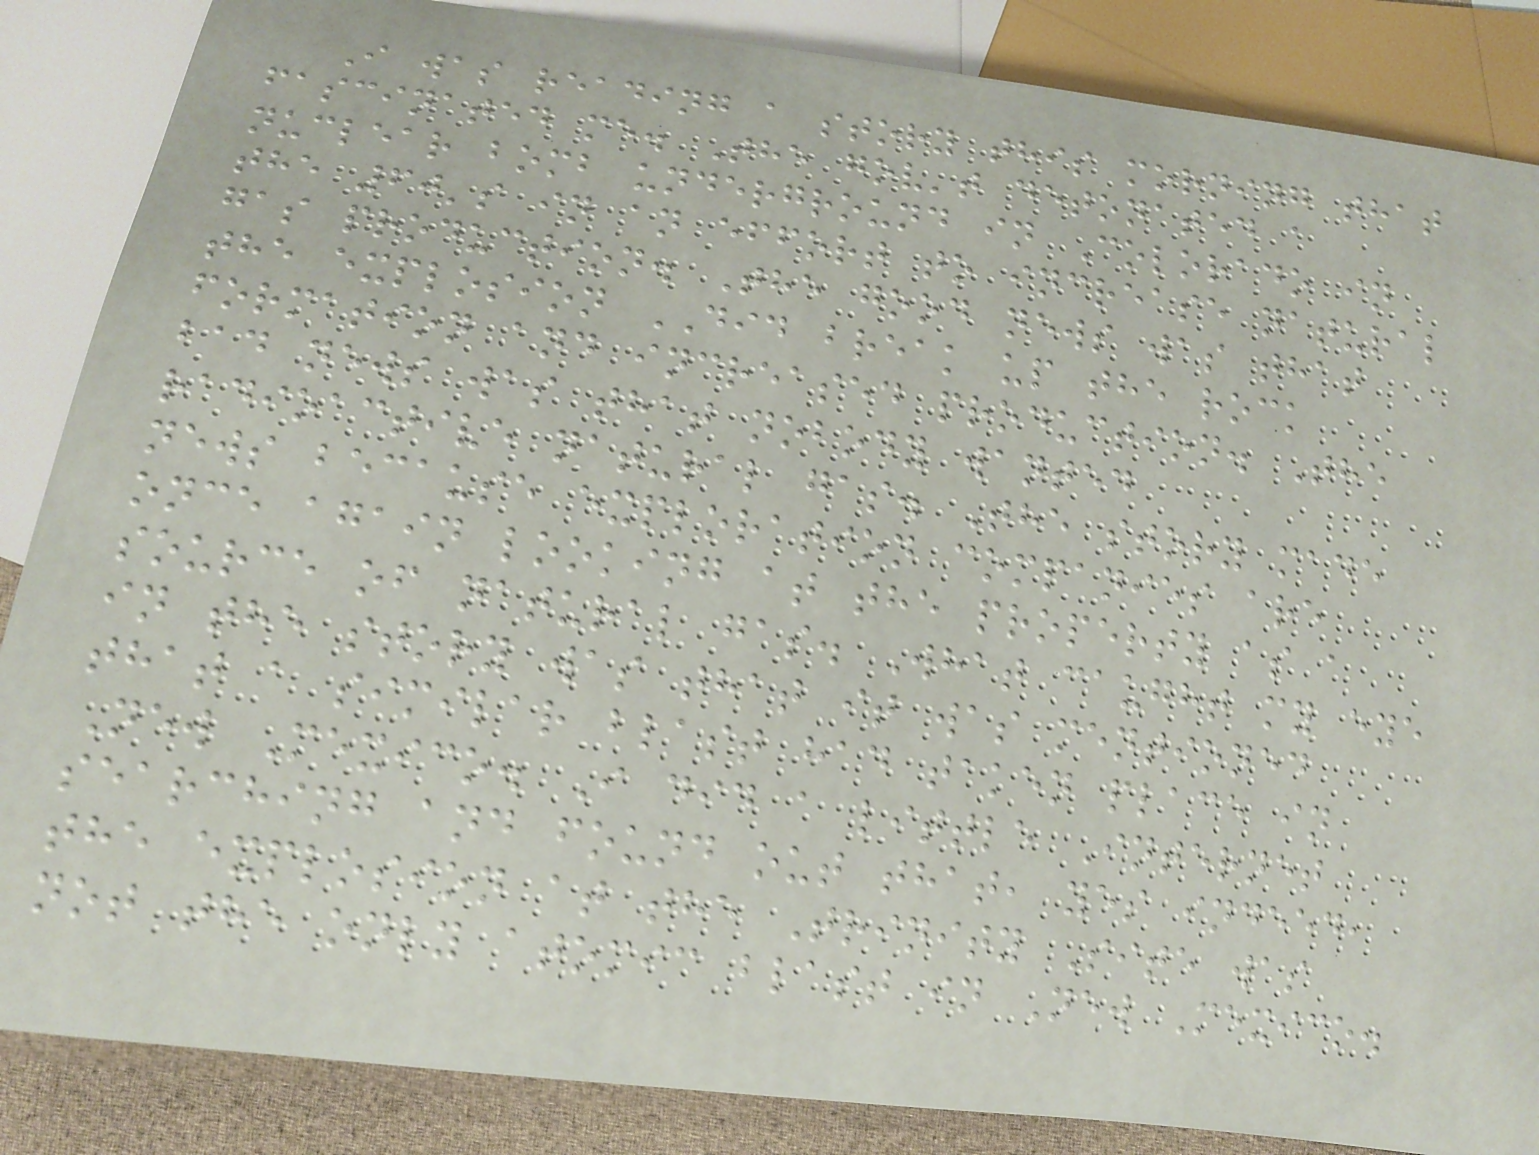I was reading a story this morning that
fascinated me. The gov't detonated a
nuclear bomb underground in Colorado in
the 60's in an effort to increase natural
gas production. The good news was that
the explosion DID break up the rock
formation and increased production. The
bad news was that nobody wanted
radioactive natural gas. The story made
news because exploration companies are
once again looking at the property as a
source of natural gas. What caught my eye
in the story was that it was mentioned
that a similar blast had taken place in
New Mexico. I did a little Internet
searching and found out that, yes indeed,
the explosion at the Trinity Site was
not the only atomic blast in New Mexico.
